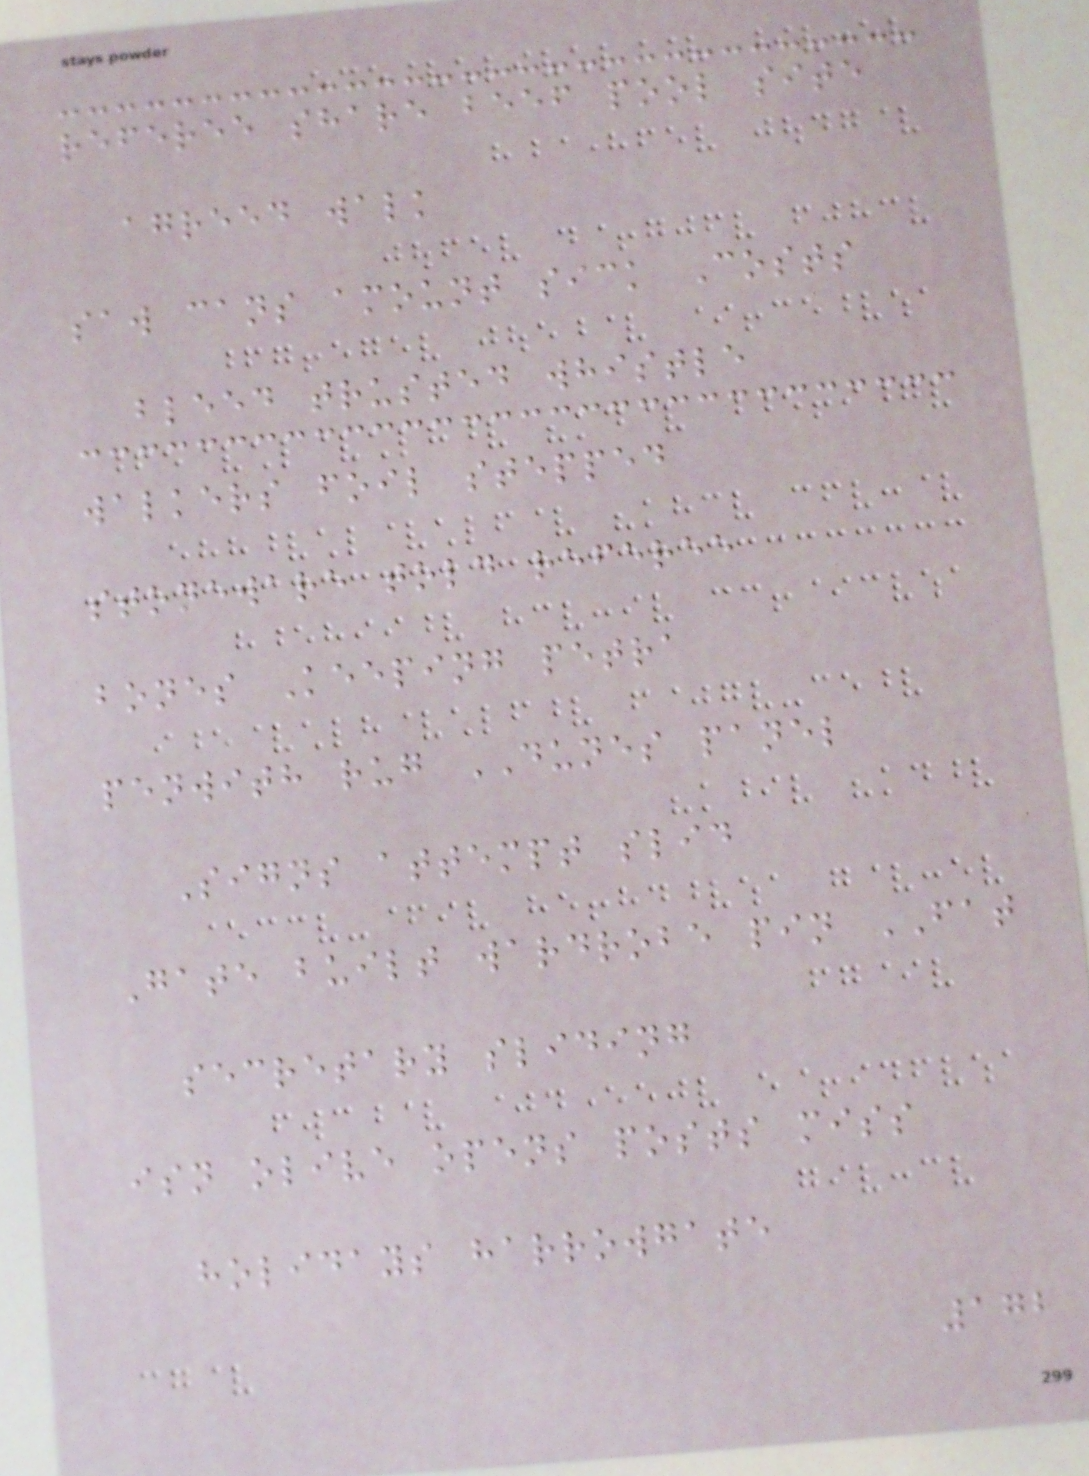referee share beef pool site
agreed walk
saw cans amount sick Costs
bleed trusted whistle
walkers foil stepped
stoneware told referee
bones Keeping petra
penwith rug DUNES panel
Signs attempt slid
Gate built wardrobe pin FAT
secretary sliding
isn olive opens posts miss
holidays harrowgate
172
